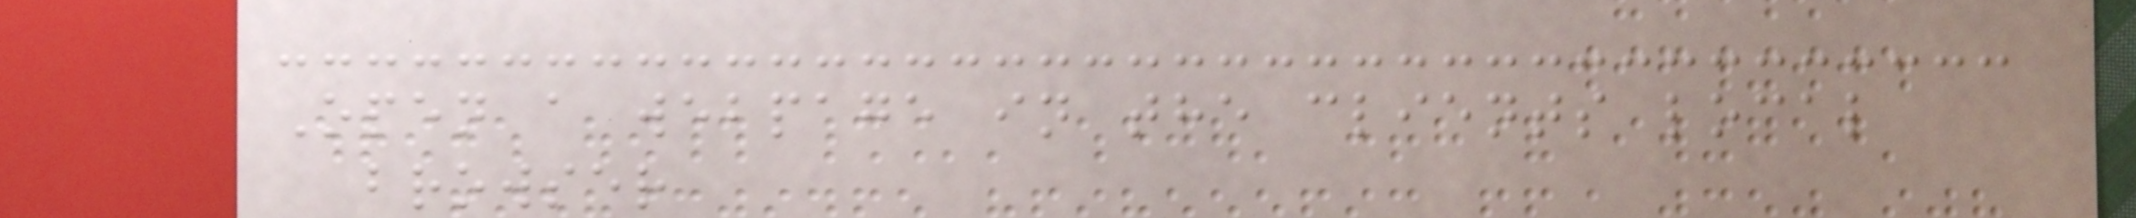Open a webpage in the clients local
browser
